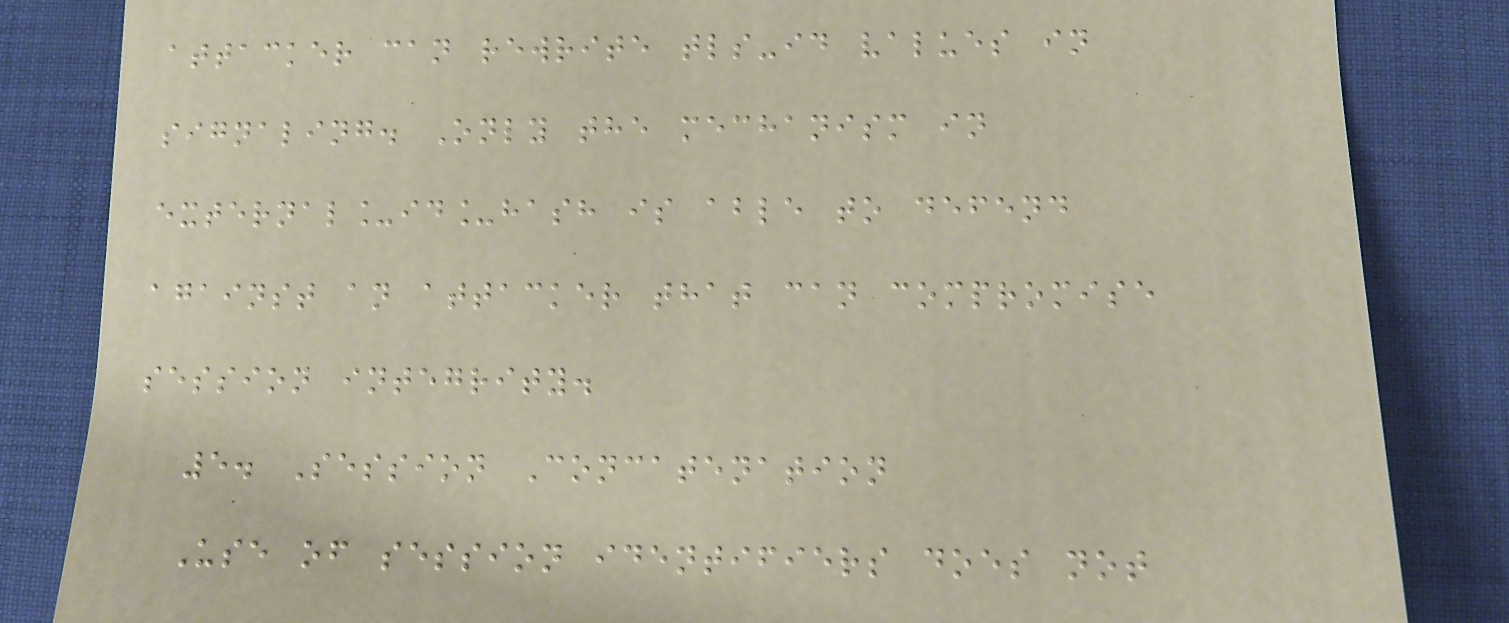attacker can rewrite tls-id values in
signaling. Only the mechanism in
external_id_hash is able to defend
against an attacker that can compromise
session integrity.
5. Session Concatenation
Use of session identifiers does not
